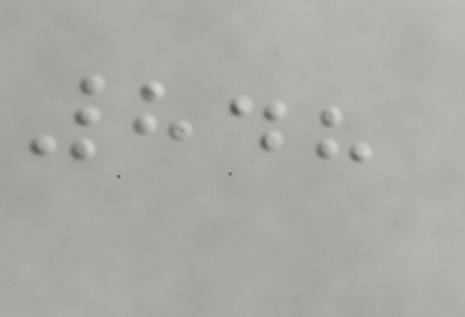848
